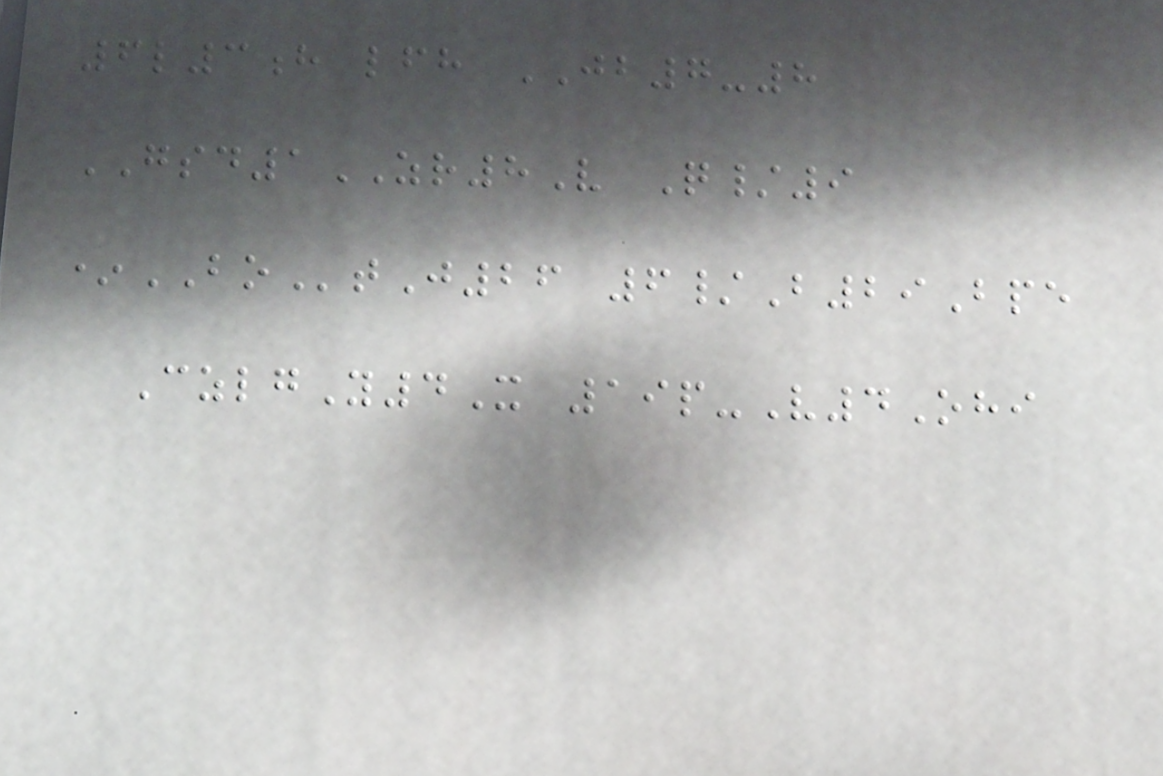6l3h lfh JB7-8
GSD1ZR8V Q/9
*BOtJ26 6/B29Bpe
CzlgY4X 19p-V4Ohi
